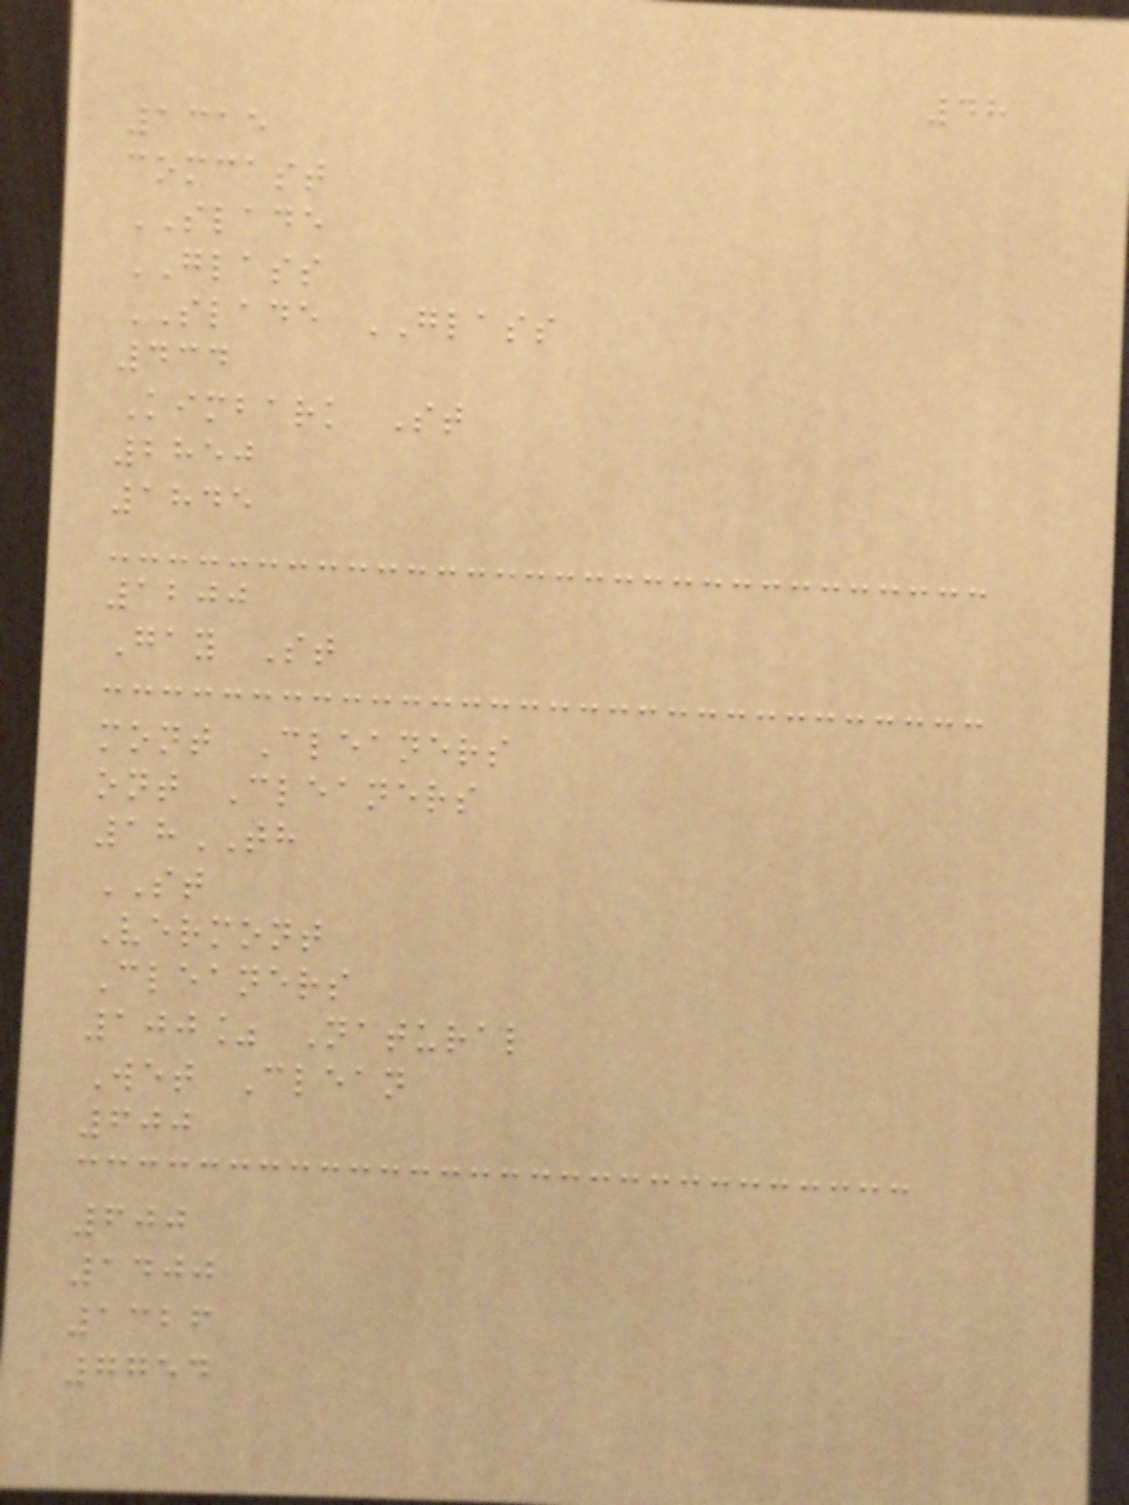48
1315
comcast
SLADE
GLASS
SLADE GLASS
434
Kimbark St
2850
1845
1200
Gay St
mont Cleaners
ont Cleaners
18TH
ST
Vermont
Cleaners
100% Natural
Wet Clean
600
600
1400
1326
7754
